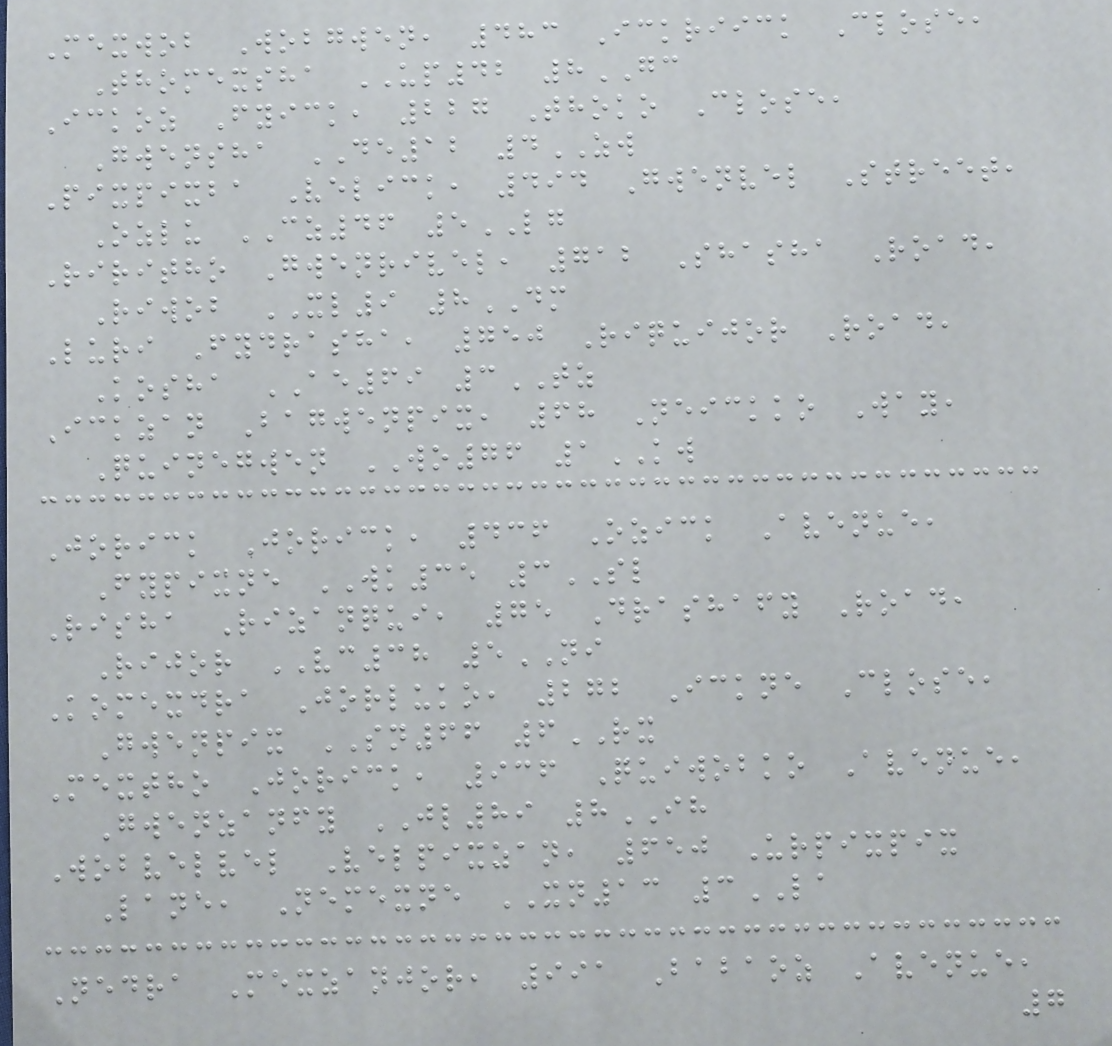Mexwob Wobgwen, 483 Ickriick Close,
Thomexsha UP42 8GC
Ickoz Fyick, 227 Thoko Close,
Gwensha DE12 4ZW
Pixpixba Velick, 494 Gwenvel Street,
Ozlu CZ46 5LG
Riritho Gwenrivel, 712 Shasha Road,
Riwob XL9 8DM
Luri Fydrasha, 750 Riquijor Road,
Kosha AE69 3TZ
Ickzan Bagwenpix, 68 Neickko Way,
Quinegwen WO76 1KW
Jorick Jorick, 436 Ozick Avenue,
Fypixne WK35 3SL
Risha Rizanqui, 75 Drashafy Road,
Rijor VC38 5NI
Komexdra Jorluko, 272 Ickne Close,
Gwenpix SN66 6RX
Mextho Jorick, 936 Quiwobko Avenue,
Gwenzanfy JL89 8IH
Wobvelvel Velpixzan, 650 Urpixpix
Lane, Nemexne XN13 3LA
Nedra Mexzanjor, 991 Babaoz Avenue,
7
